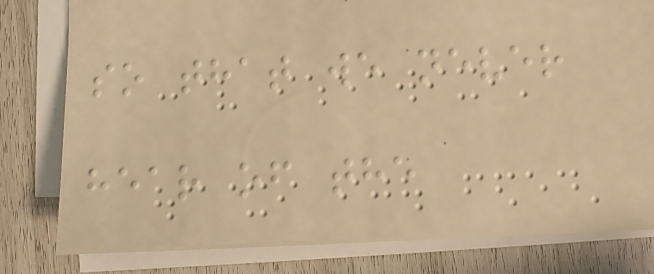so that we never
hear of the
